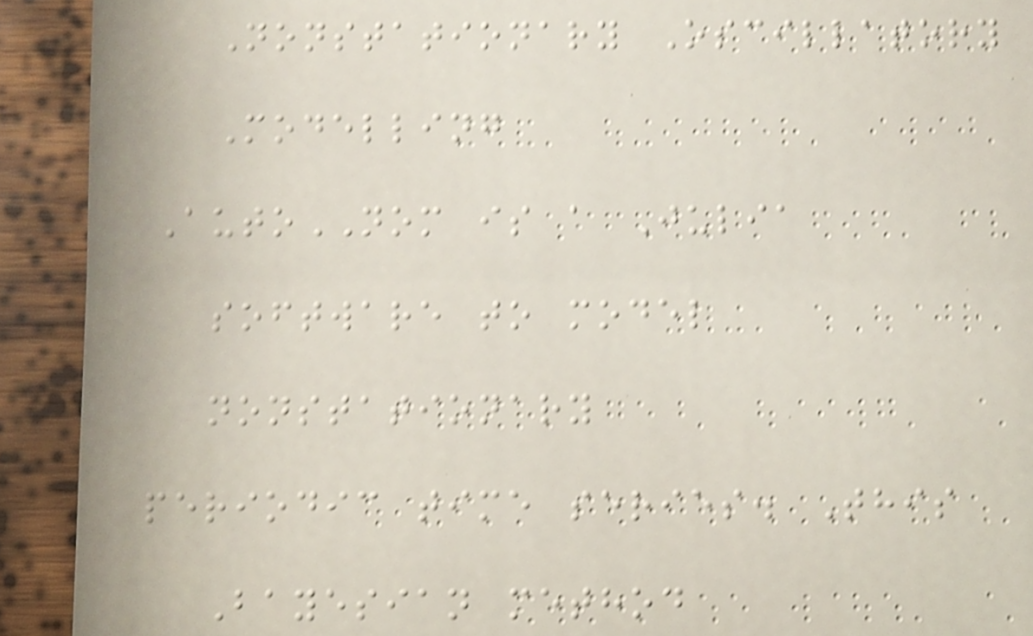Nonstationary Oscillatory
Modelling
AutoNOM is a Julia
software to model
nonstationary
periodic time series. This
Bayesian method
